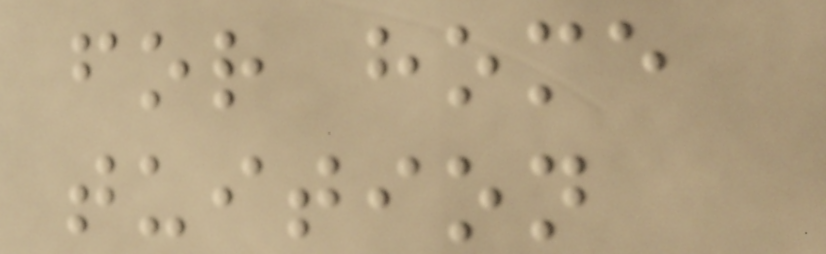for home
tuition
